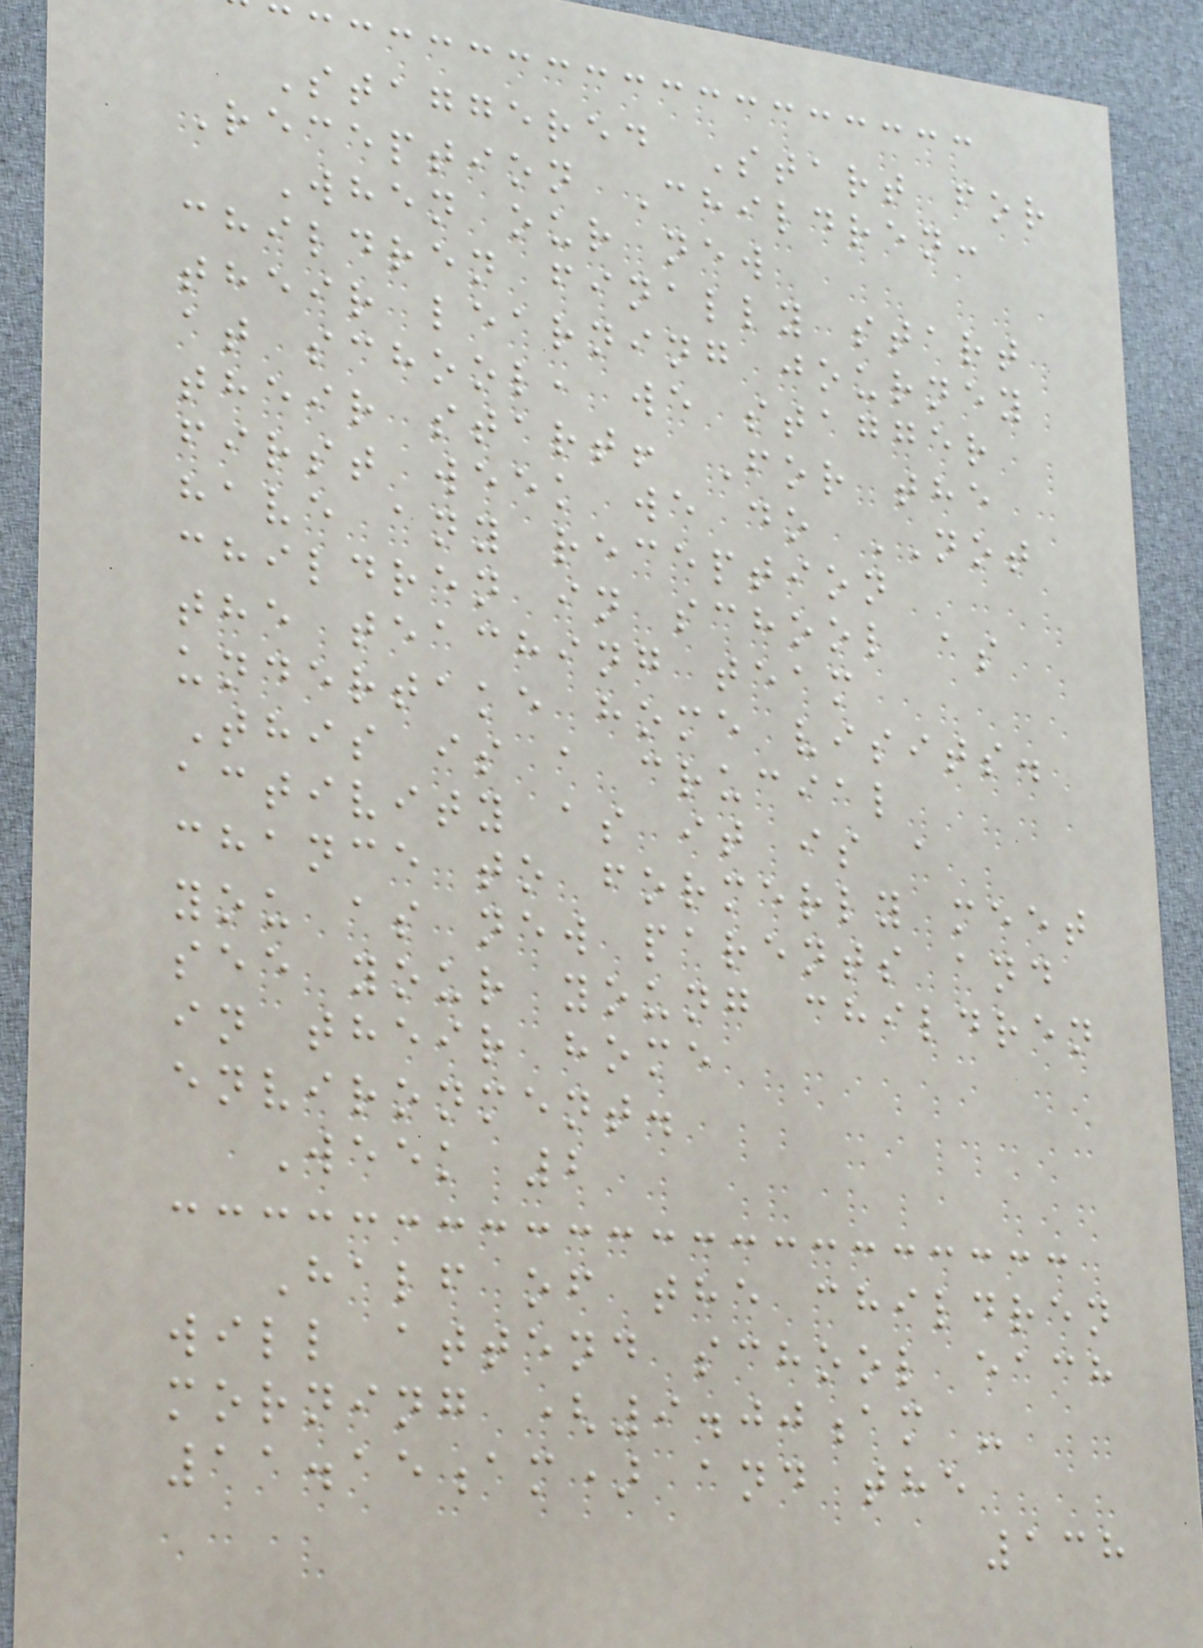Staggered Start for
Reception Children:
When our new
children finally start
their learning journey
at school, we stagger
their start! For the
first week we do NOT
have any reception
children in school as
the teaching team
undertake home visits.
This is a crucial
activity as it is a
chance to formerly meet
you as new parents and
see your young children
in their home
environment.
Week 2
Half of the children
will attend school each
morning (9.00am -
11.15am) and the
138
